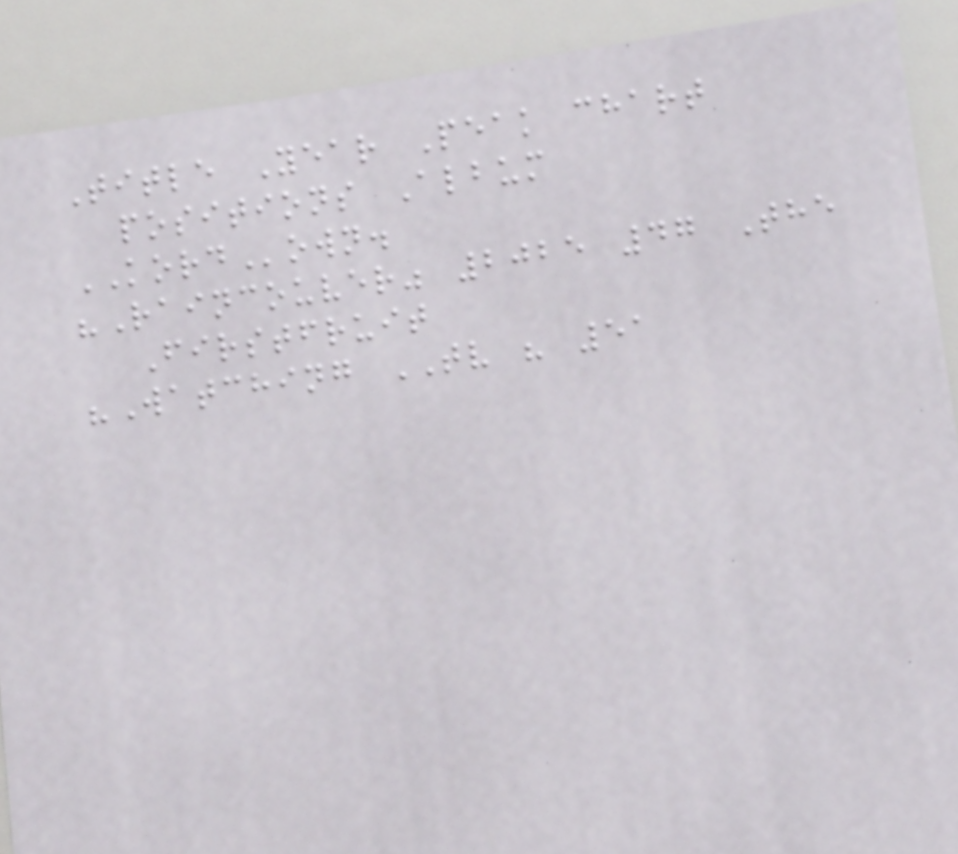Title Year Peak chart
positions Album
KORDown.
"Raincouver" 2025 47 The
Firstfruit
"Watching TV " 51
